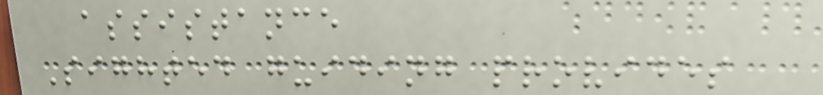assistance
Sighted guiding provides
